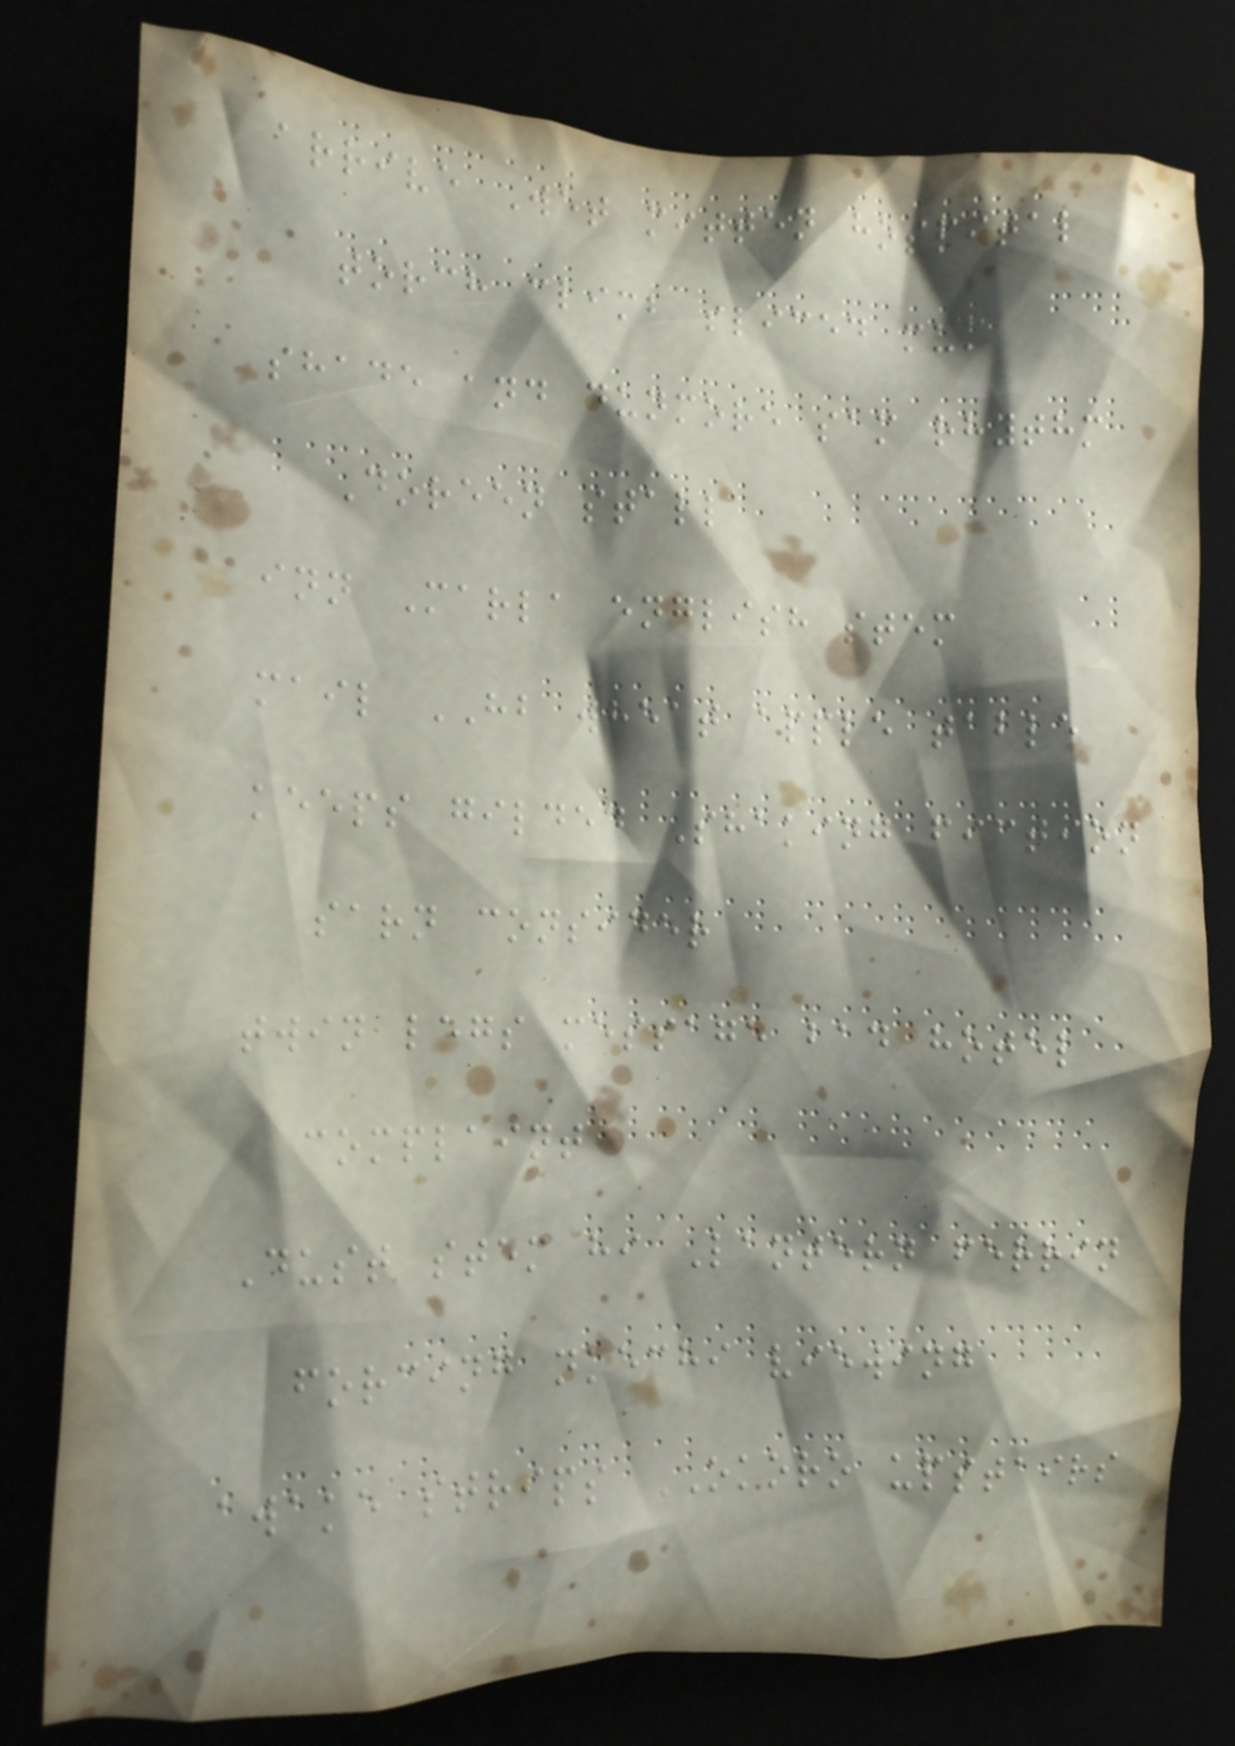arrive Wet mitten hospital
torch climb sliced mum
shade and dunmore sam rhythm
Doreen stall
inn Marla english stem
mail HB wheat apple table
keeps gilded Shaking fiction
sarn consider
twin legs message bad hotel
complaint
Dust stem hi Lantern ferrin
forcing nkechi viewing
awake strips OKORO upstairs
